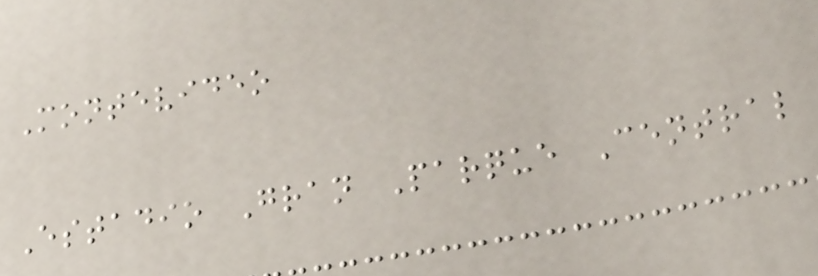Montevideo
Estadio Gran Parque Central
